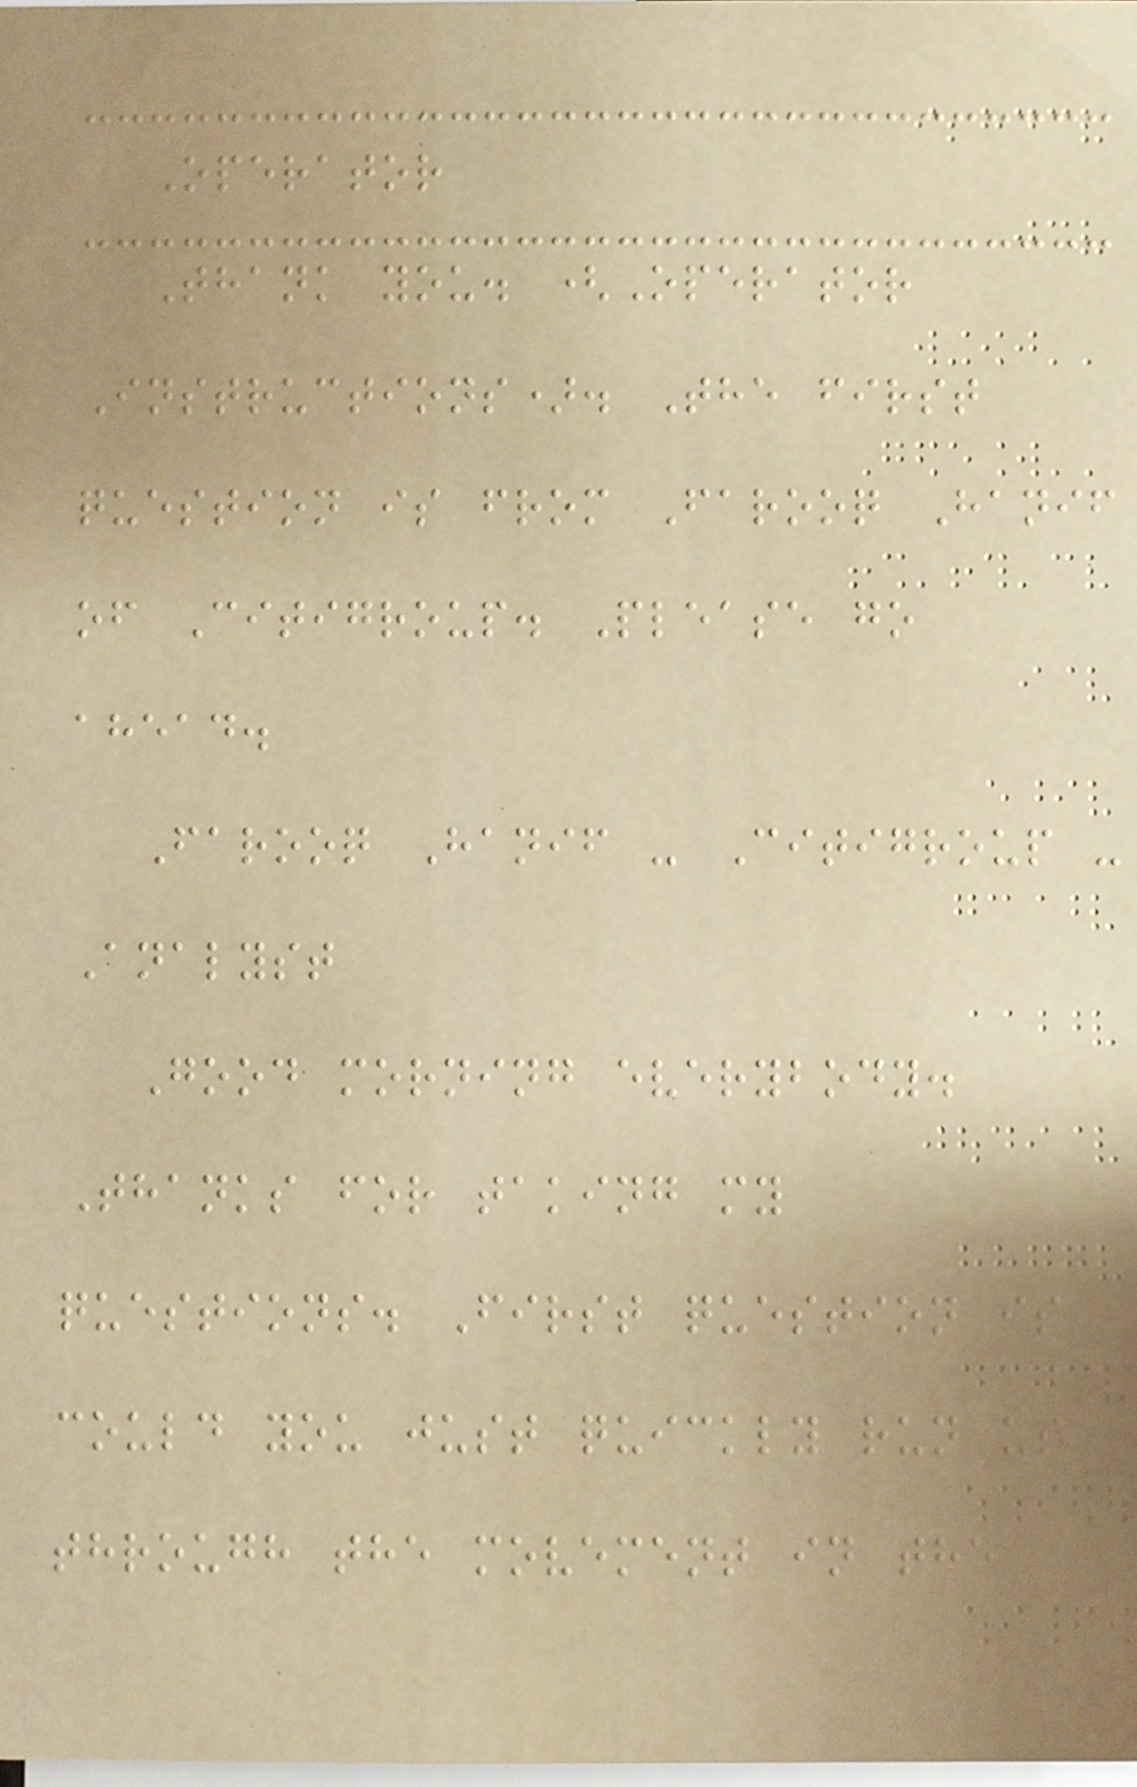Operator
Thank you. (Operator
Instructions). The first
question is from Farooq Hanif
of Citigroup. Please go
ahead.
Farooq Hanif - Citigroup -
Analyst
Good morning everybody.
Thanks for taking my
questions. First question is
could you just quickly run us
through the movement in the
